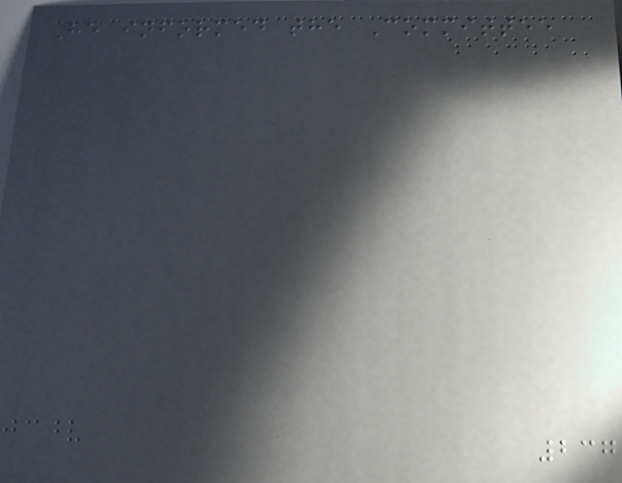He informed the Committee
237
